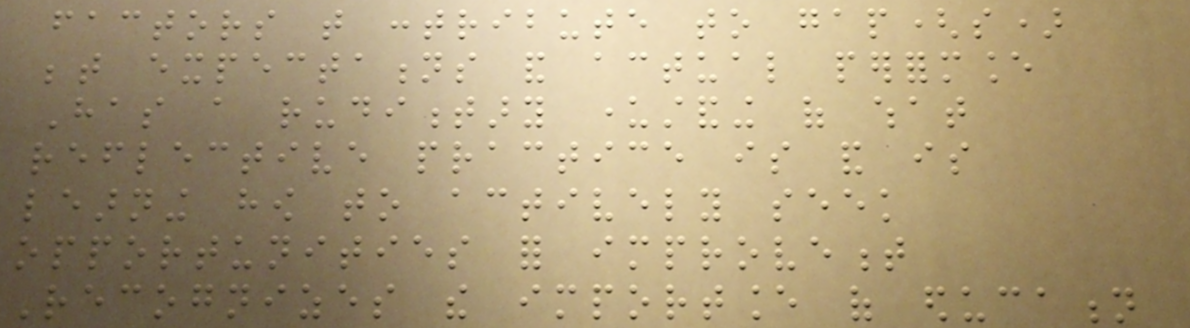factors that contribute to gap(s)
between expectations and actual performance
Has a rudimentary understanding of what
reflective practice is and is
learning how to actively seek
opportunities for improvement
Recognizes the importance of education
